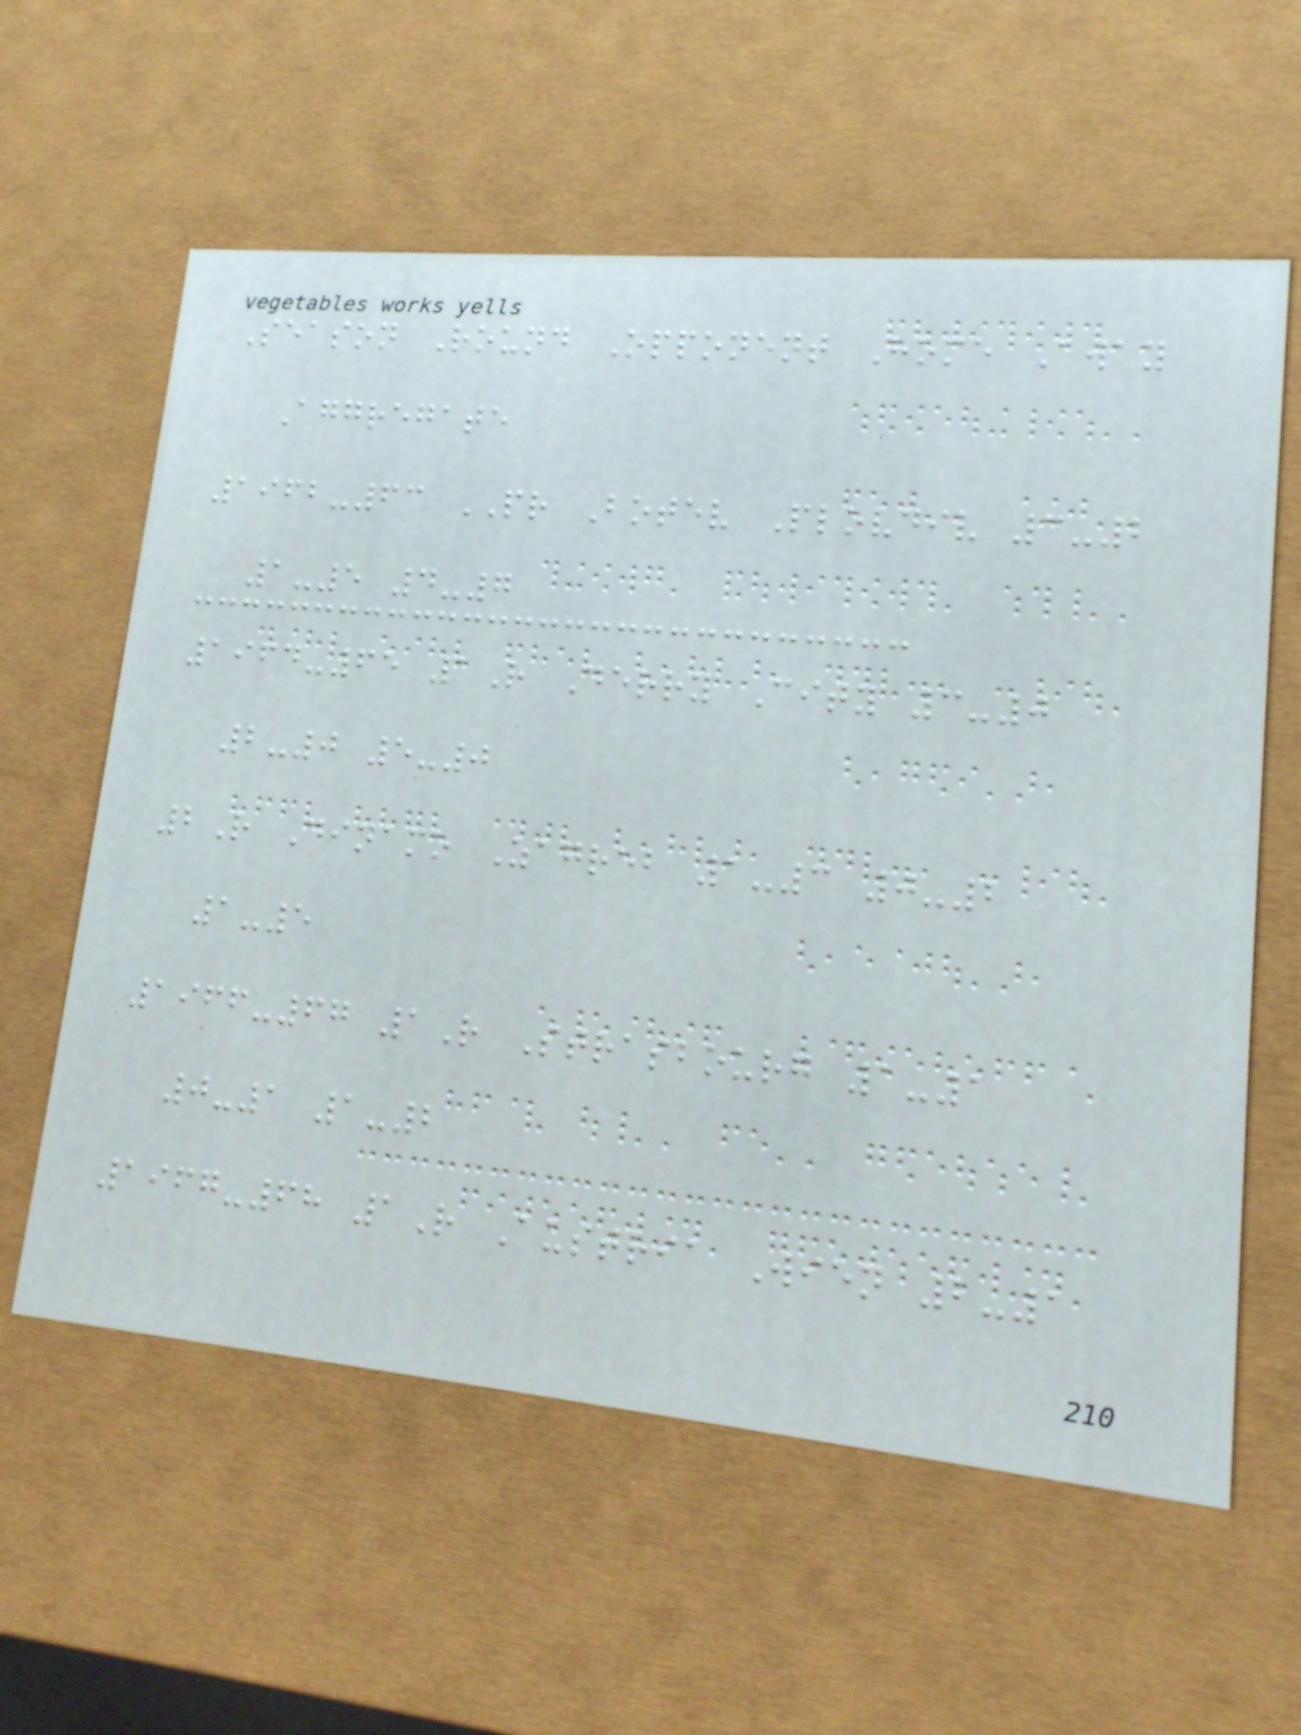Season Round Opponent Home Away
Aggregate
1962-63 PR Botev Plovdiv 3-2
1-5 4-7
1964-65 1R Derry City 3-0
2-0 5-0
2R Dinamo Zagreb 1-3 0-2
1-5
1966-67 1R Strasbourg 1-1
0-1 1-2
1967-68 1R Austria Wien 2-1
